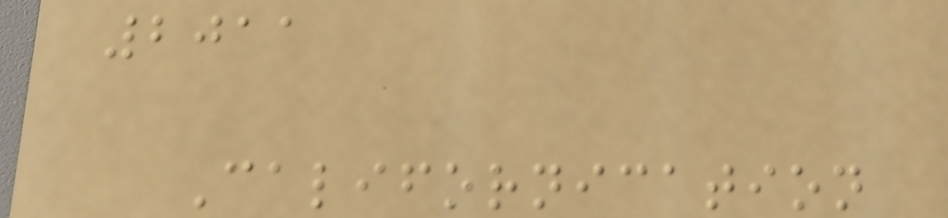2011
Californication
